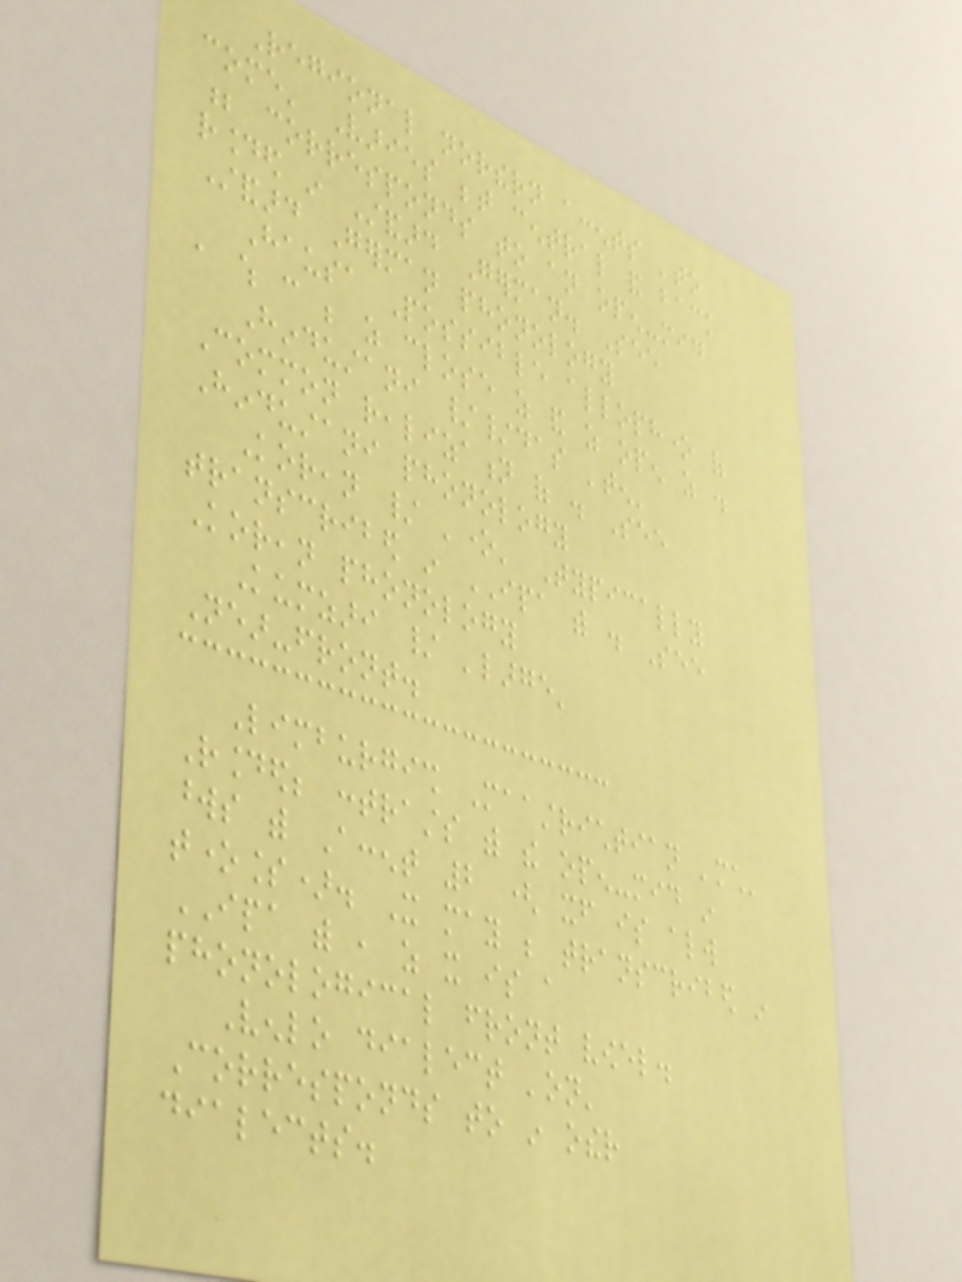Regional northern accents 'to
come' Varies between central and back
; corresponds to an open-mid
rounded in Standard German. See
Standard German phonology
Hausa Possible allophone of
, which can be as close as and as open as .
Hindustani //das 'ten'
Common realization of . See
Hindustani phonology
Korean / 'one' Typically
transcribed in IPA with . See
Korean phonology
Kumzari / 'large'
Near-front.
Limburgish Maastrichtian 'much'
Rounded; contrasts with the open-mid in
words with Accent 2 ( itself is always
toneless). It may be transcribed in
IPA with , as it is a
phonological front vowel.
Venlo dialect 'on'
Corresponds to in other
dialects.
